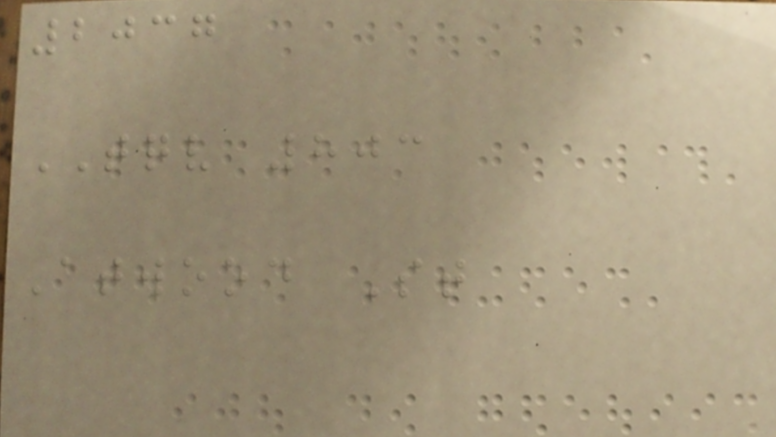2037
TQV 803
Atwood St
